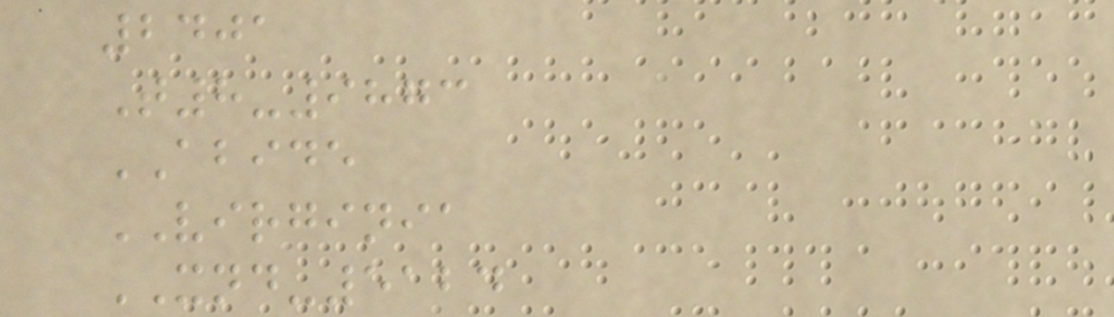2401
T8-9873
ABIDE
VIRGINIA
XND-5124
